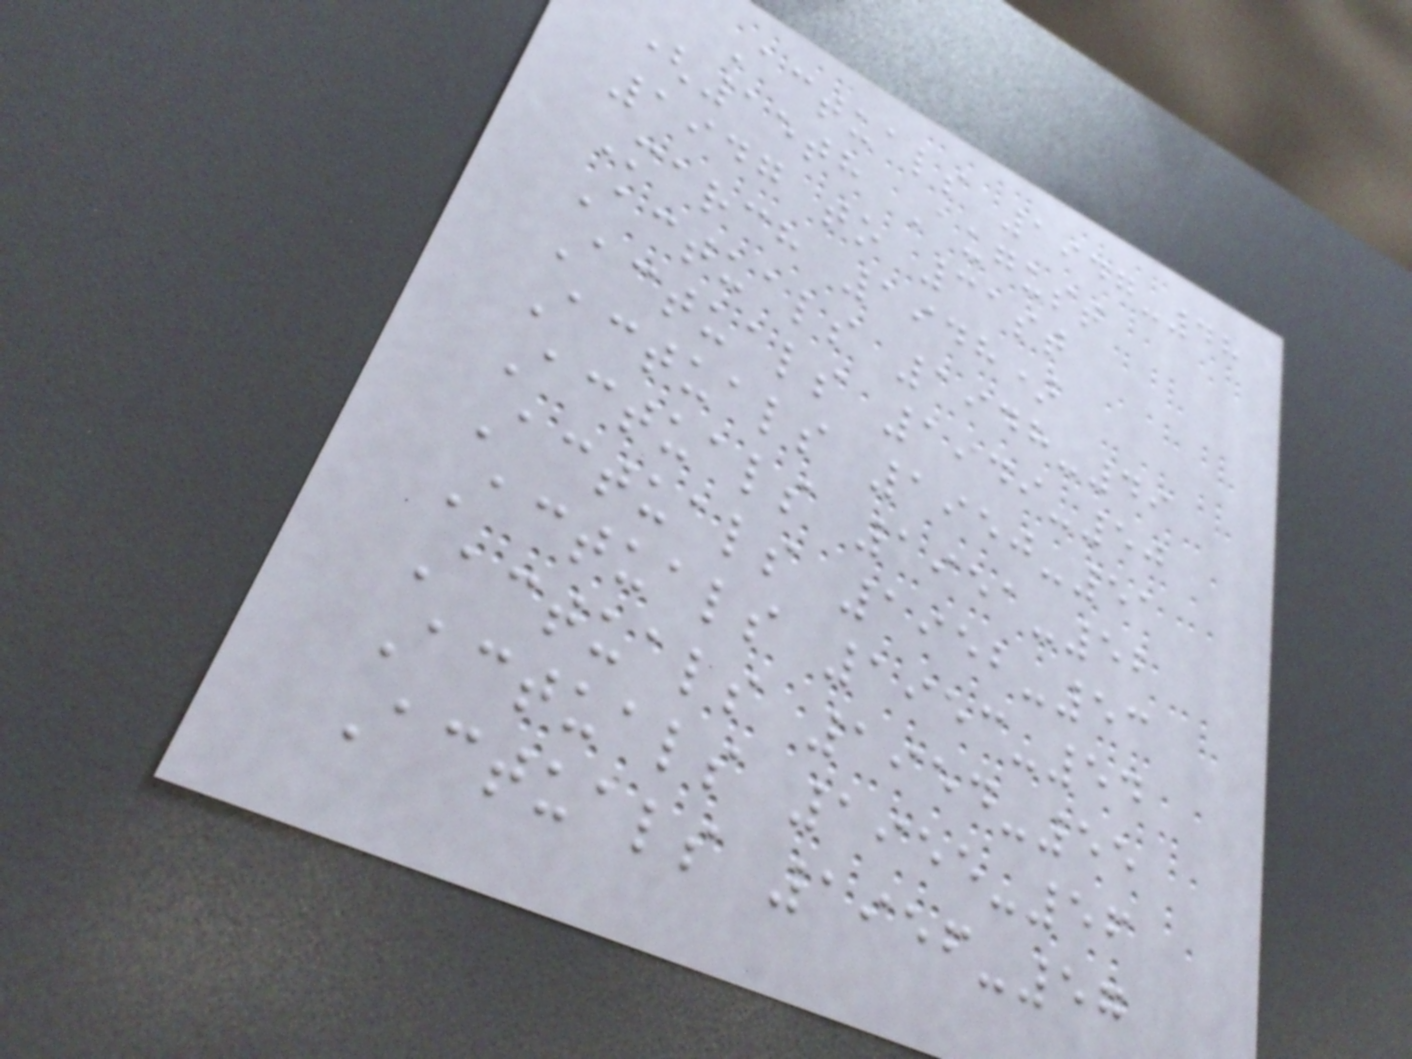Actuals 1947-48
(15th August
1947 to 31st
March 1948)
Actuals 1948-49
Actuals 1949-50
Actuals 1950-51
Actuals 1951-52
Actuals 1952-53
Actuals 1953-54
Actuals 1954-55
Actuals 1955-56
Actuals 1956-57
